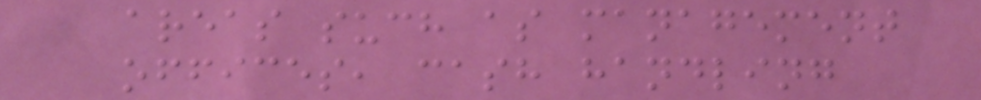areas such as management
offices, cash handling
